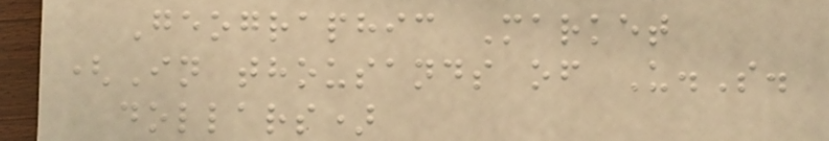Geographic Market
(In thousands of U.S.
dollars)
